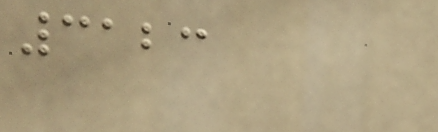3123
